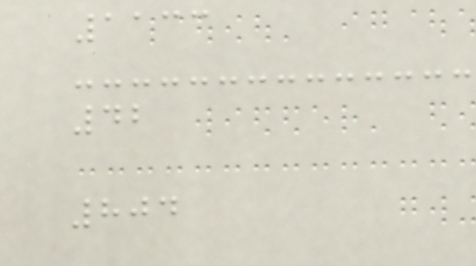1133
42
804
